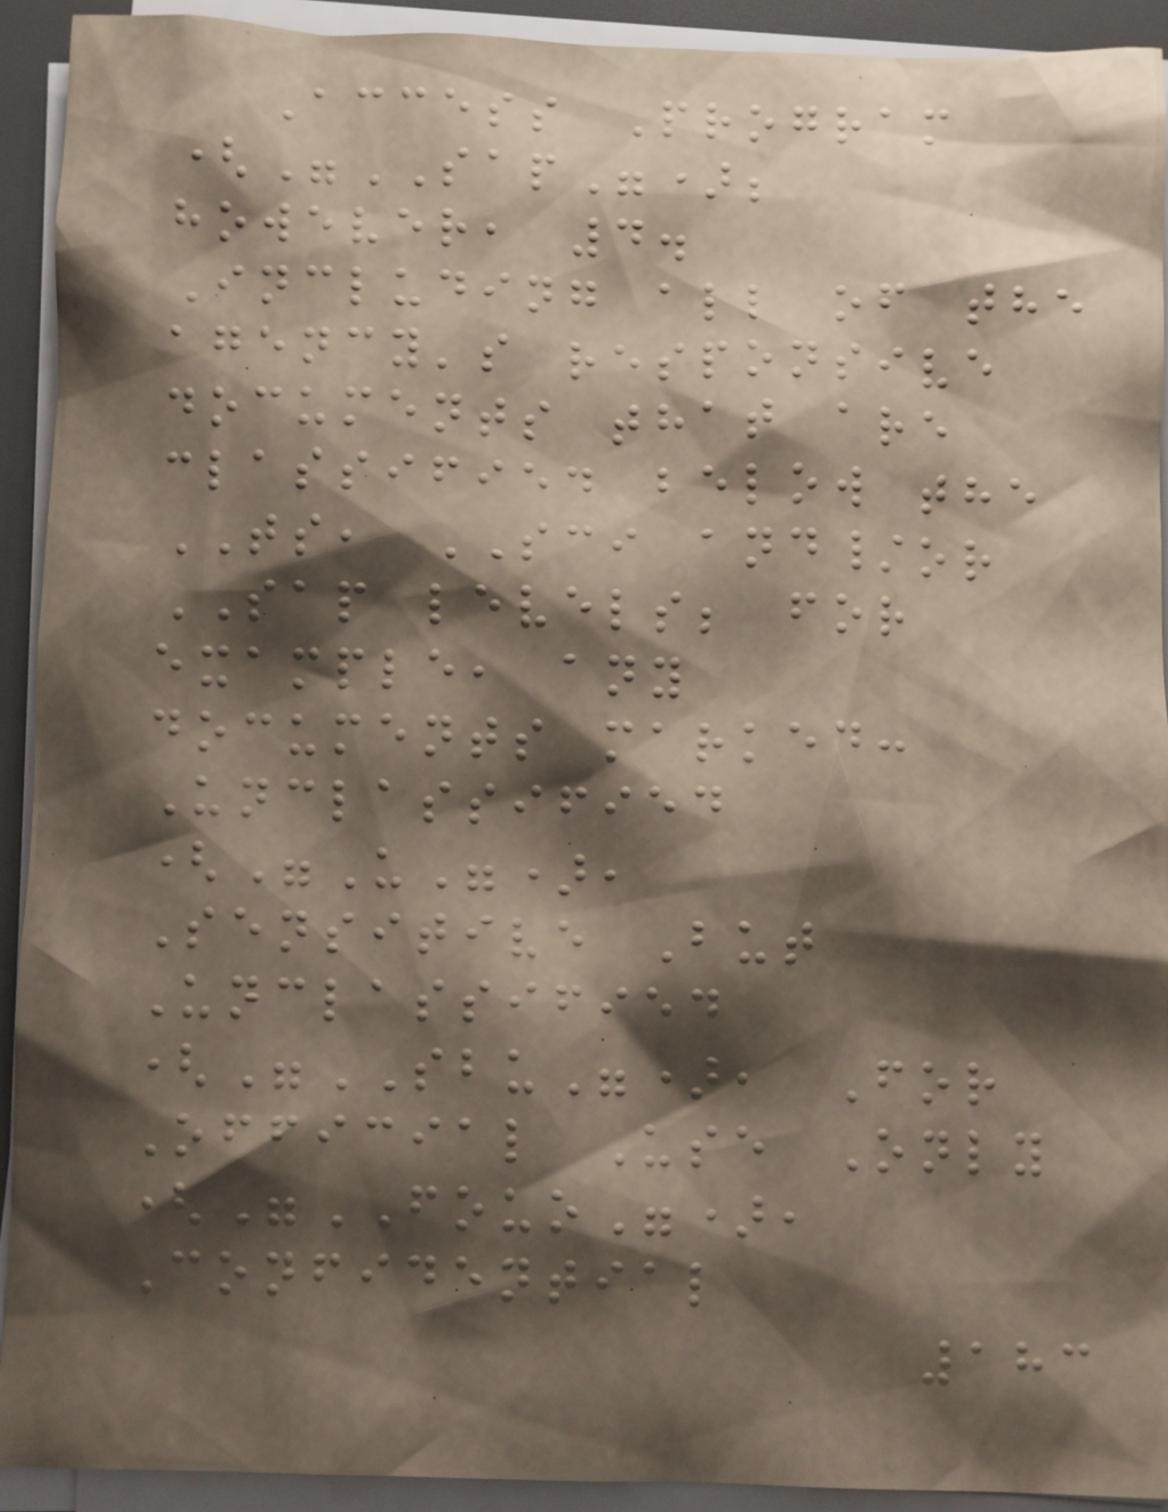Access Program
("SAP");
however, 4.
Including all of the
agency's responsive
documents that are
classified below the
TS, SCI and/or
SAP levels; for
example, any
documents marked:
Unclassified
("U"),
Sensitive But
Unclassified
("SBU"), For
Official Use Only
("FOUO"),
Confidential
183
